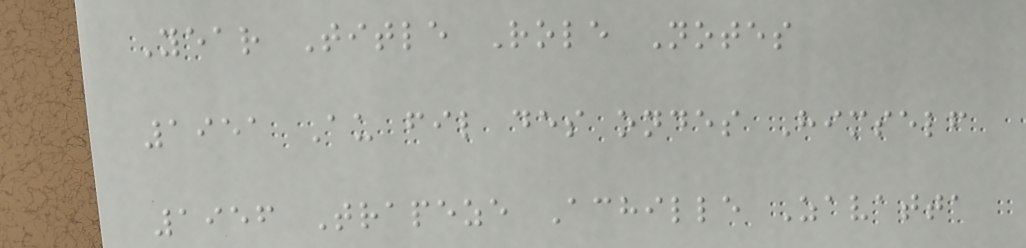Year Title Role Notes
1951 Au fil des ondes Himself
1956 Trapeze Achille Zavatta
